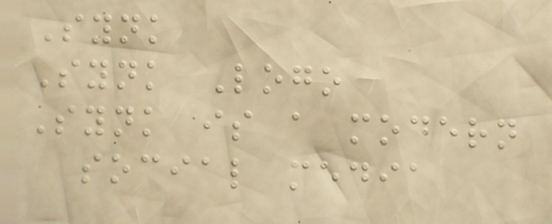Synk
Synk Logo
Synk is a modern
social media
